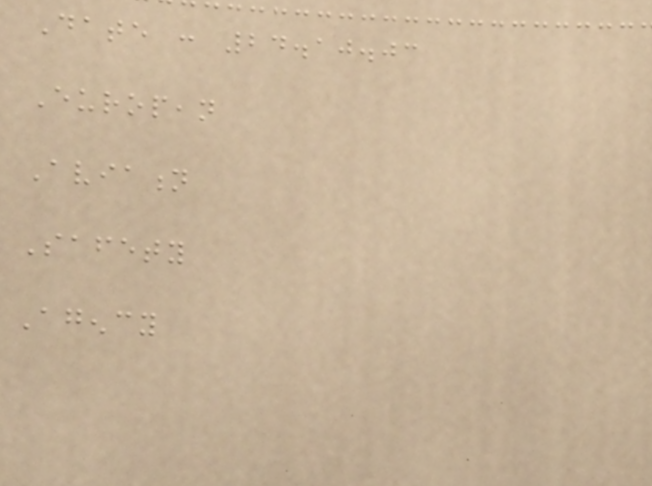Date : 24.10.03
European
Aviation
Safety
Agency
